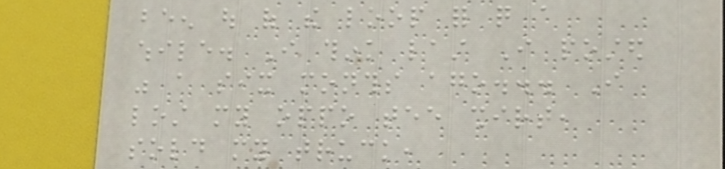been out of the loop for quite a
while. I think last I posted
was a six months ago... I
lost my oppo tee shirt,
sold my truck,
